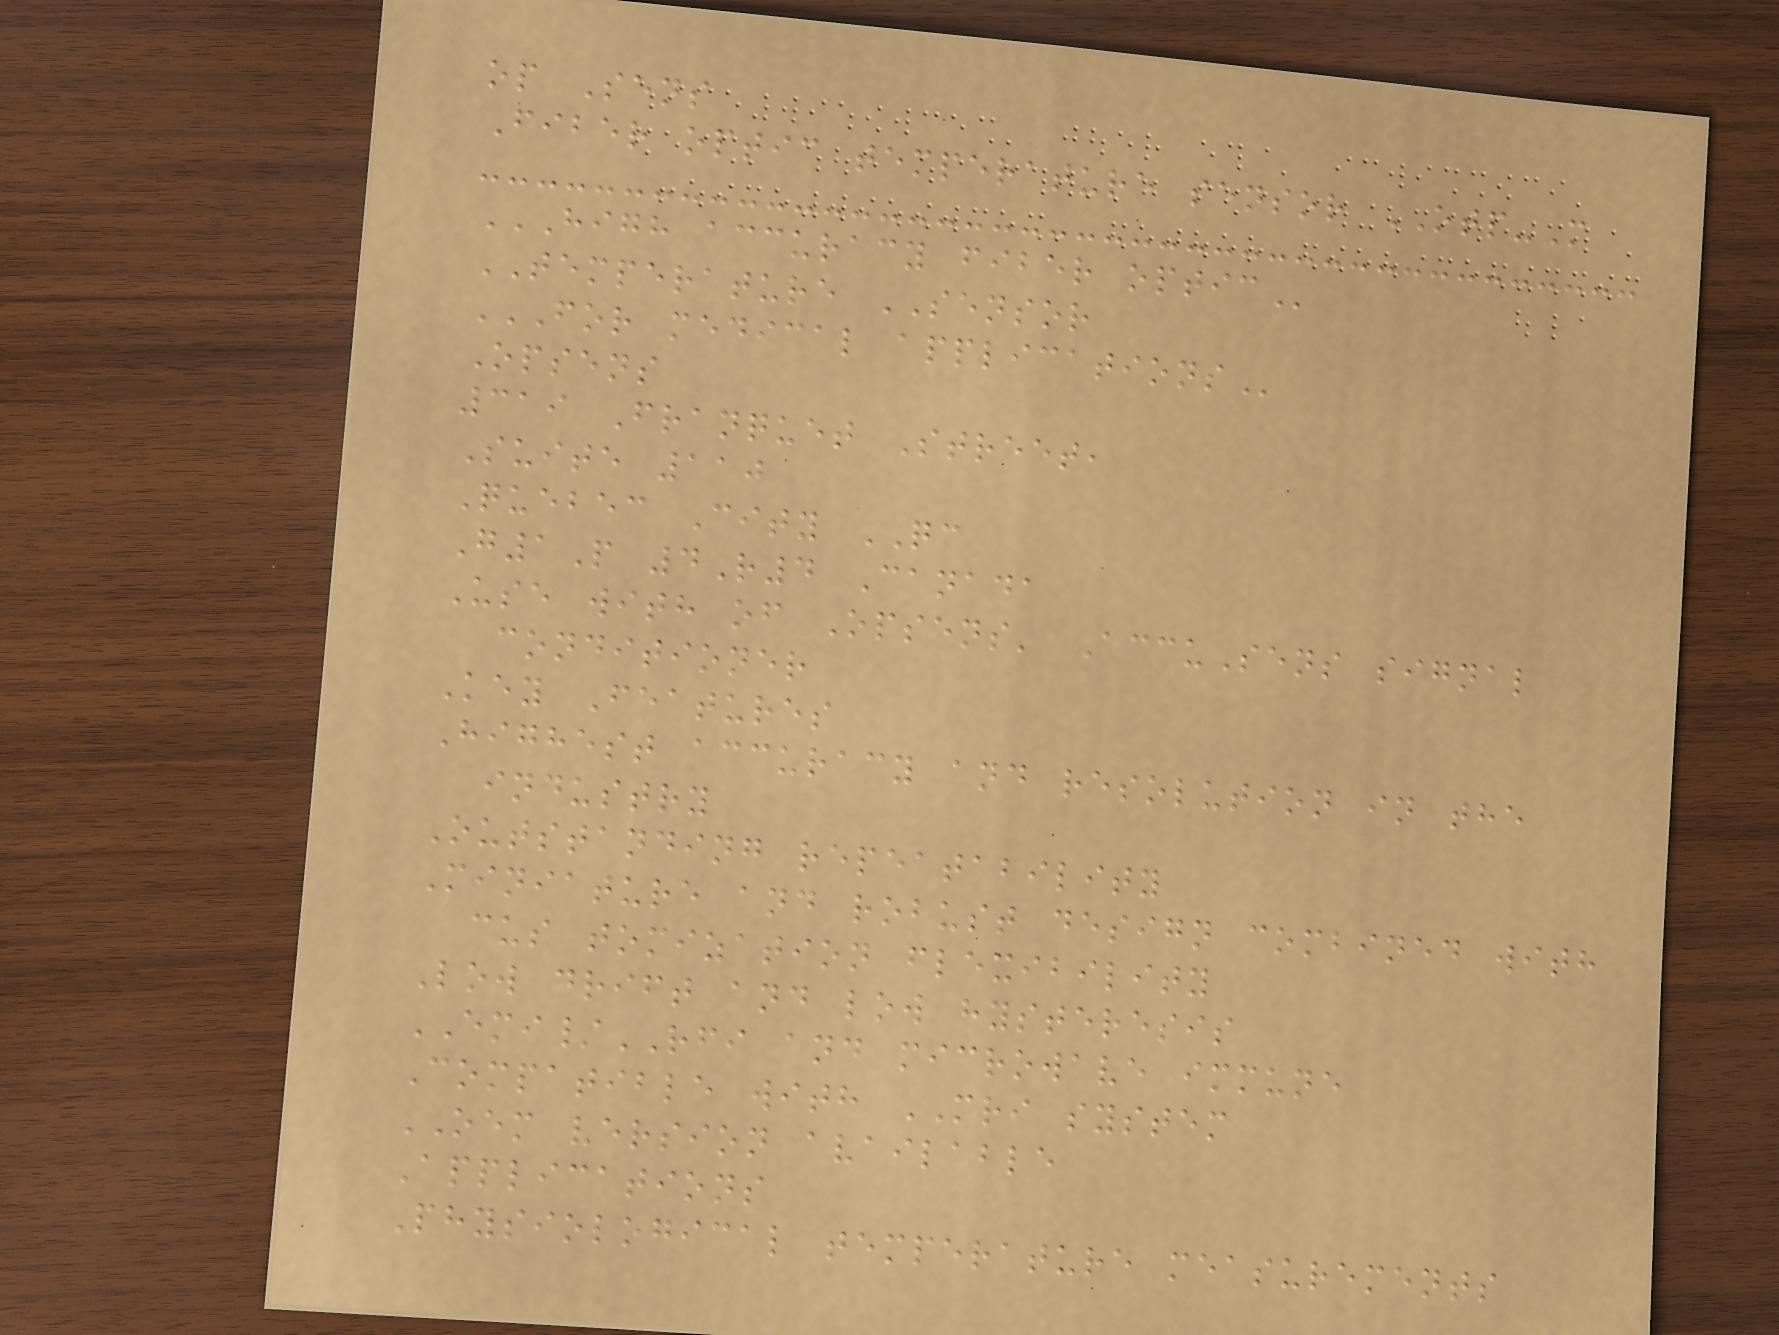op Sens
Fiber optic temperature sensor OTP-M
HIGH ACCURACY FIBER OPTIC
TEMPERATURE SENSOR
FOR MEDICAL APPLICATIONS
Opsens
319 Franquet Street,
Suite 110
Quebec City QC
G1P 4R4 Canada
Use with of Opsens' AccuSens signal
conditioner
Key Features
Highest accuracy and resolution in the
industry
Outstanding repeatability
Miniature and robust design combined with
cus tomization flexibility
Low drift and low hysteresis
EMI/RFI and microwave immune
Compatible with MRI system
OEM version available
Applications
Physiological temperature measurements
